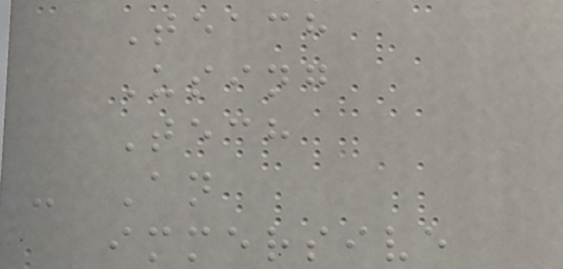Teach
Using
Tech
- An
immersive
